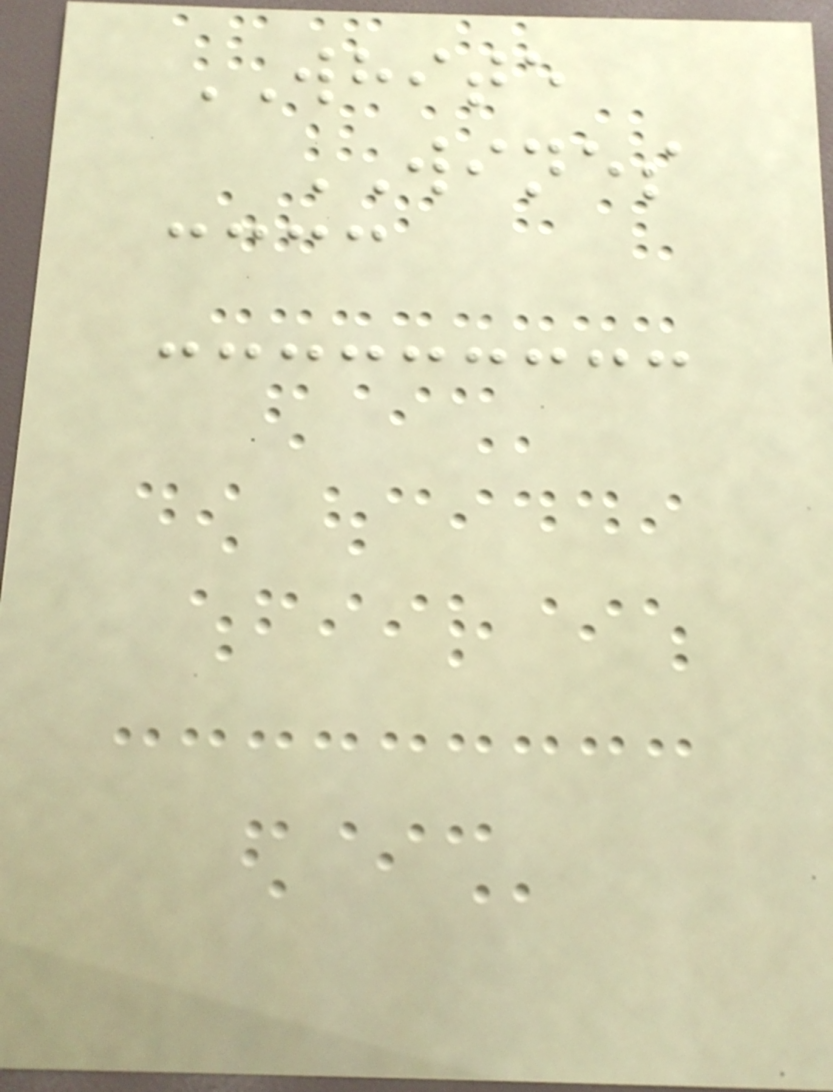WHITE
WINES
